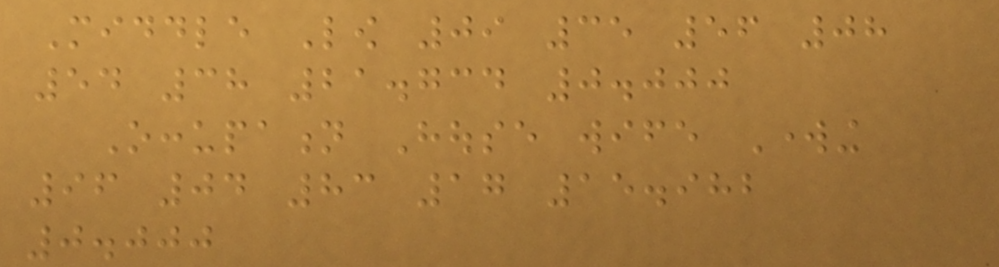Middle Low 09 35 56 08
54 38 21.734 0.000
Occupation House wife Working
96 04 83 17 15.982
0.000
